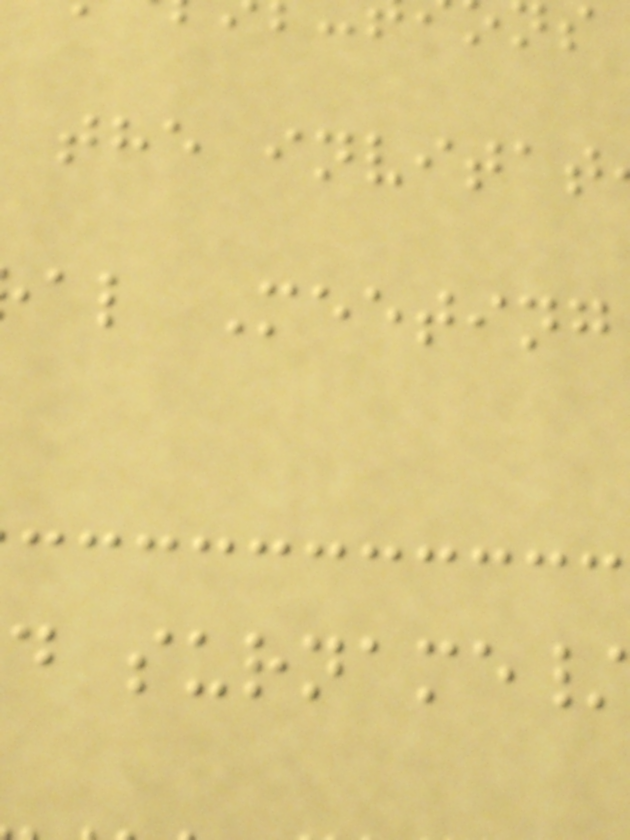the invitat
al Meeting
d surname/
